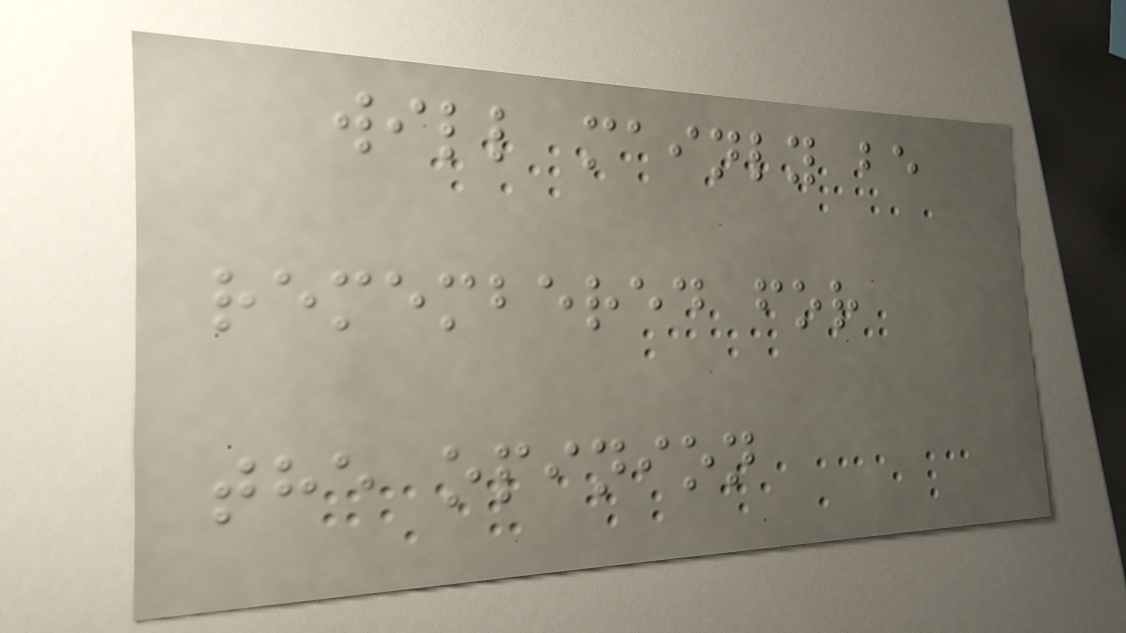will mainly be
remembered for
the opinion
